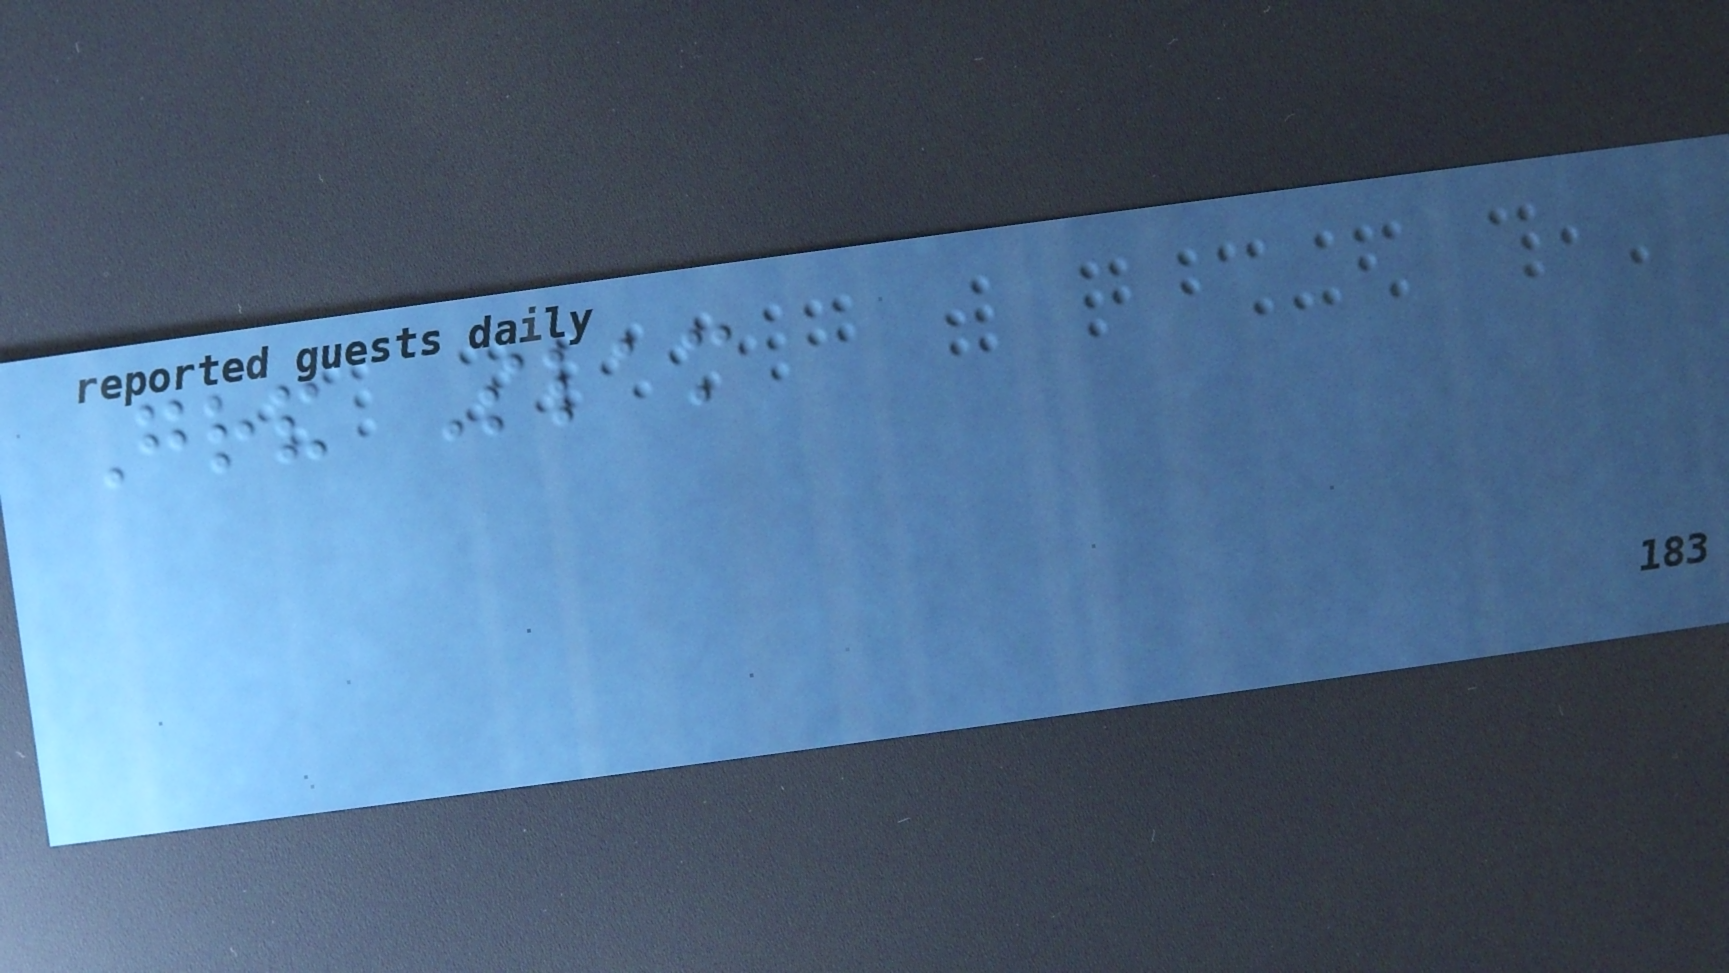Grand Slam
